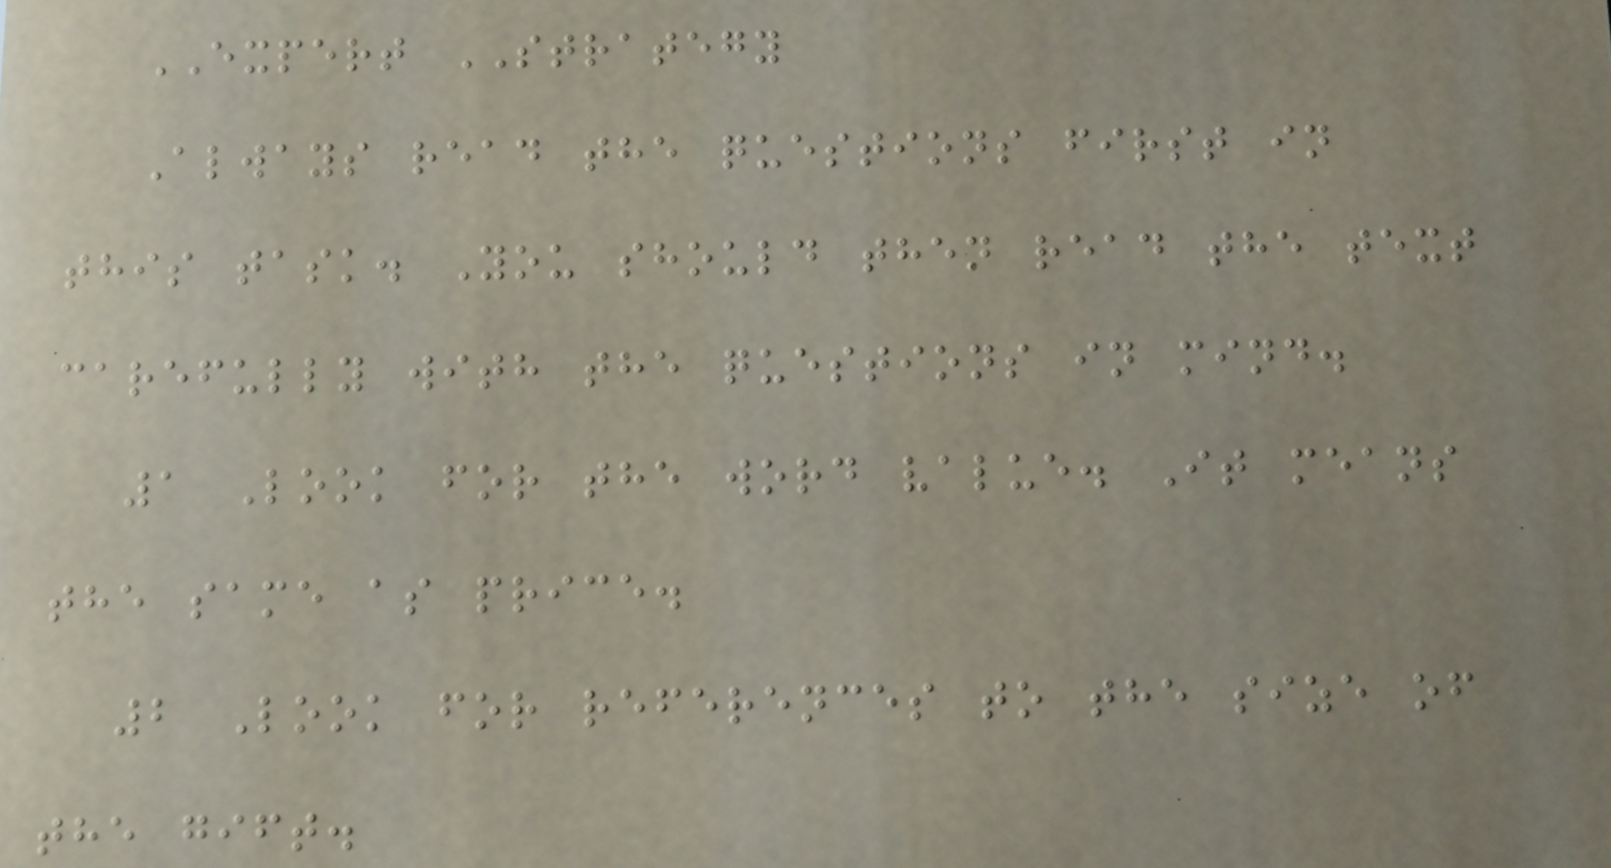EXPERT STRATEGY
Always read the questions first in
this task. You should then read the text
carefully with the questions in mind.
1 Look for the word value. It means
the same as price.
2 Look for references to the size of
the gift.
